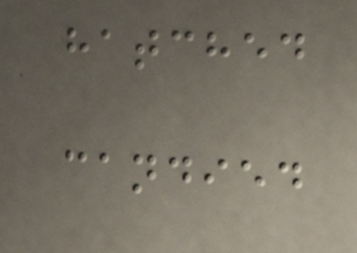hatched
candied
